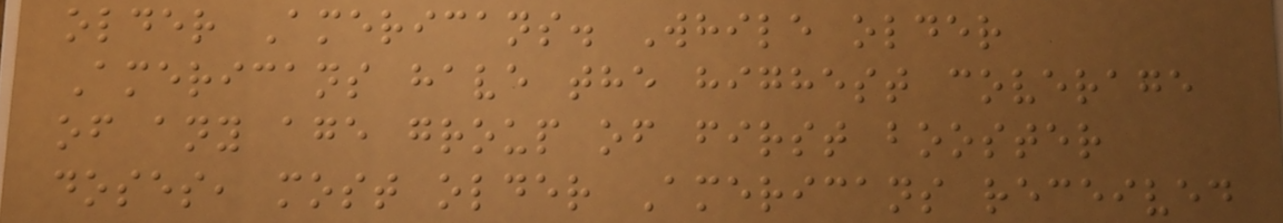older Americans. While older
Americans have the highest coverage
of any age group of first booster
doses, most older Americans received
